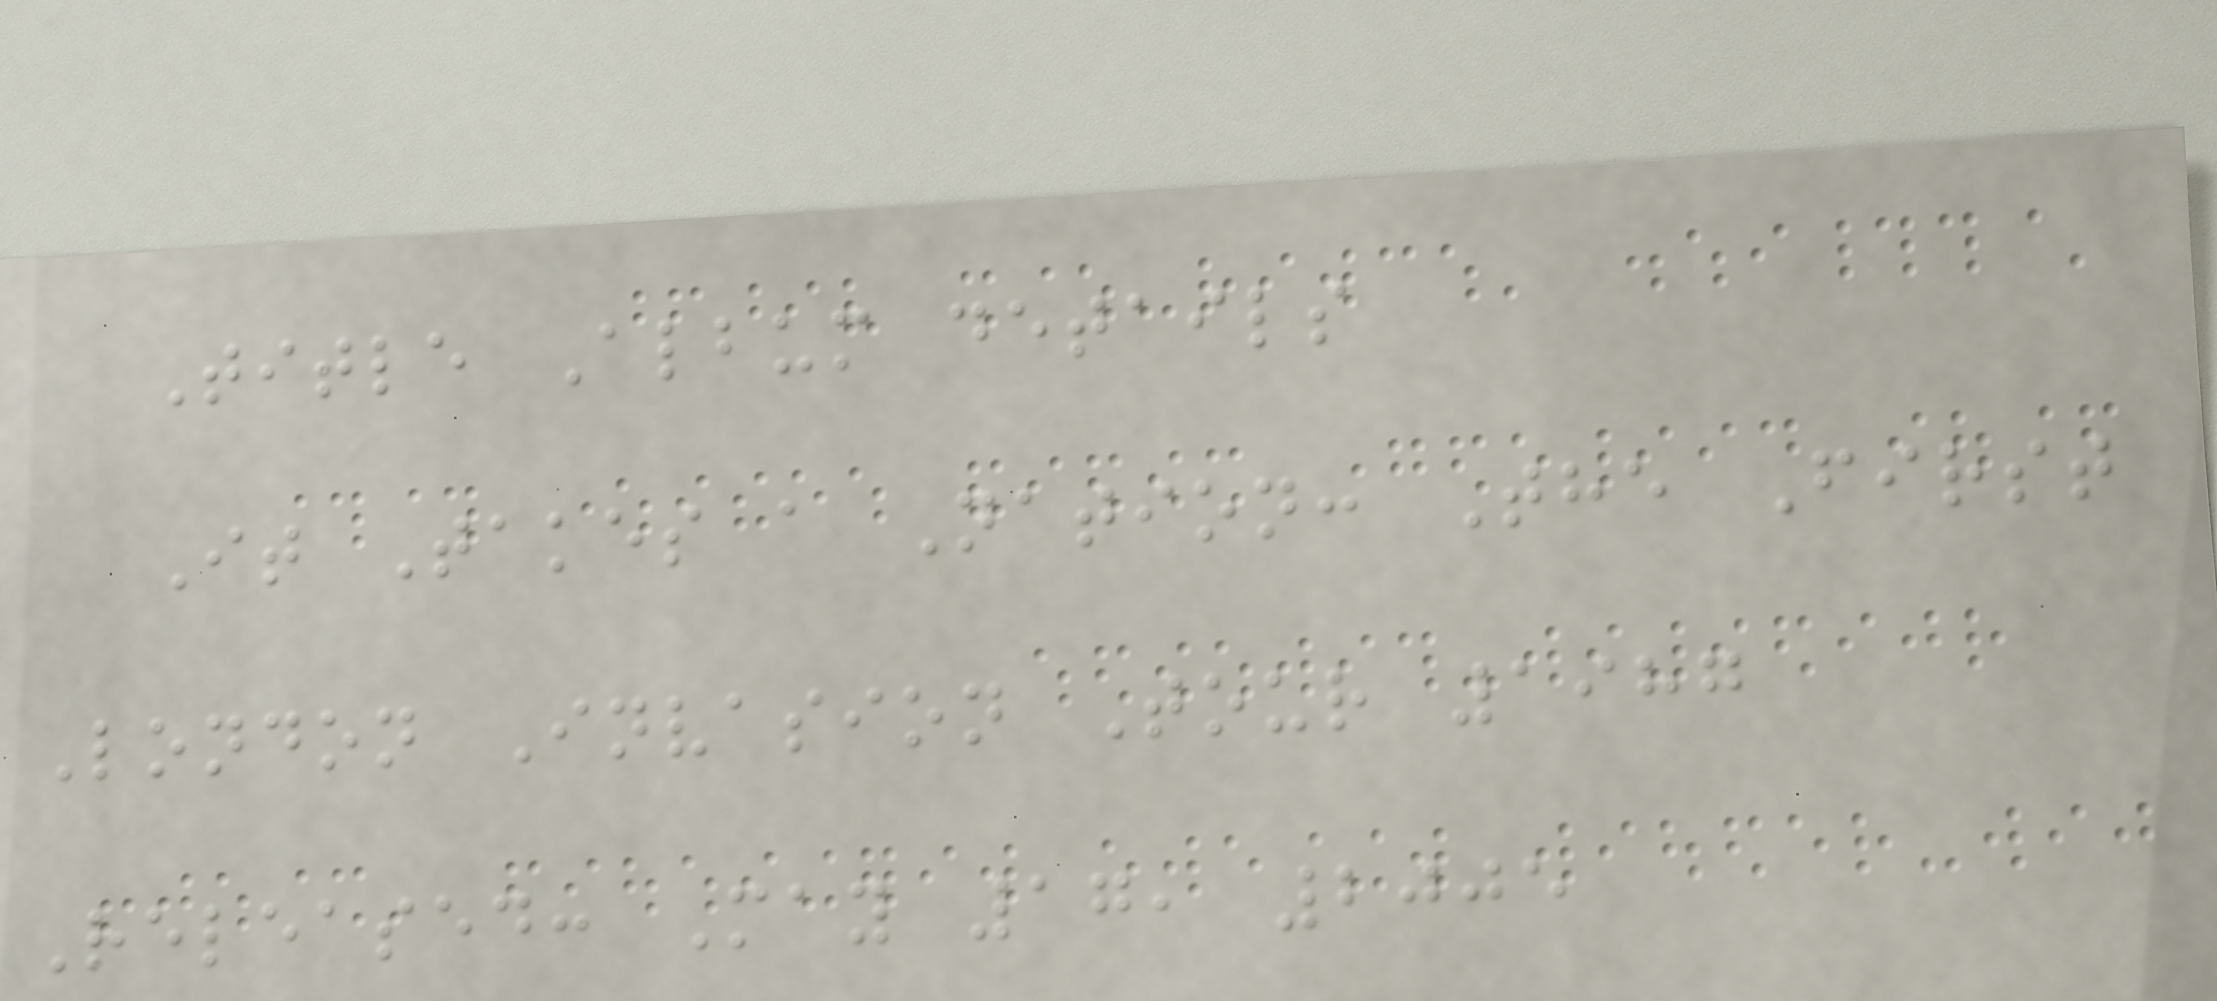Title Album details
It Takes a Nation: The First
London Invasion Tour 1987
Released: May 17, 2005
